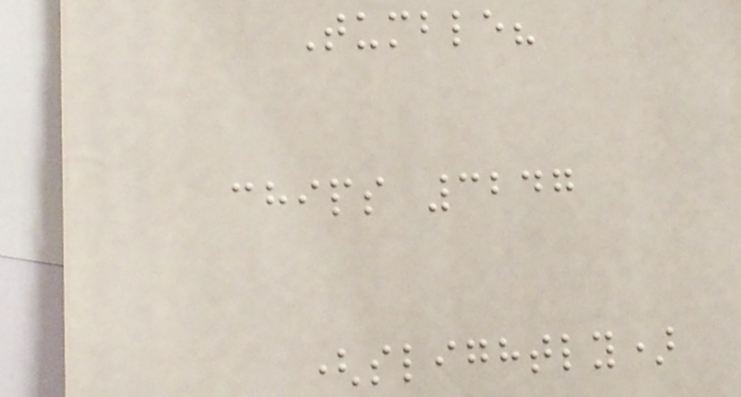Tumble?
chips 3247
(slightly)
